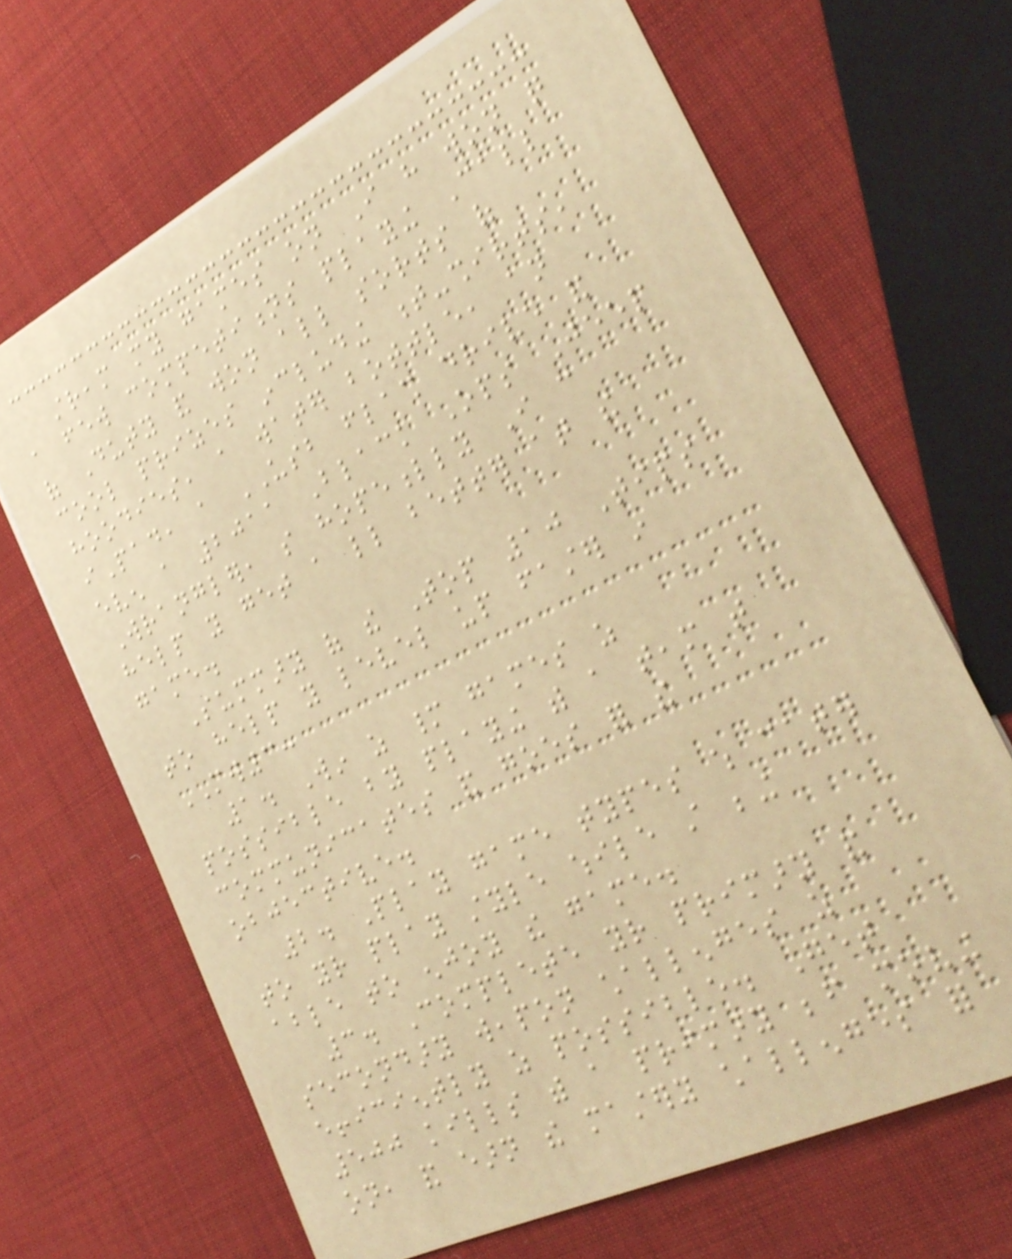stream my games on I have won quite
a few competitions playing Call
of Duty and won all sorts of
cool prizes including t-shirts,
hoodies, a water bottle, an
iPad, a USB flash drive and
even a 2011 Black Ops Jeep
Wrangler, so hopefully I can
help you get a little better at the
game.
Summary of the Top 10 Tips
to help you level up faster in
MW3:
1. Win as many games as
possible by playing with a team that
communicates and goes for the
objective.
2. Play game types which cater
to your play style while still being
able to enjoy the game.
3. Complete your primary and
secondary weapon challenges as
efficiently as possible. Get
500 kills with a primary before moving
on, and earn the mastery challenges for
